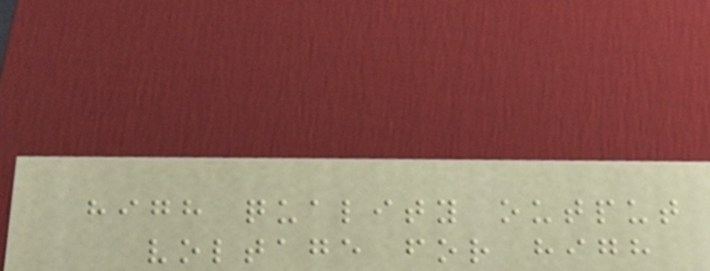high quality output
voltage for high
